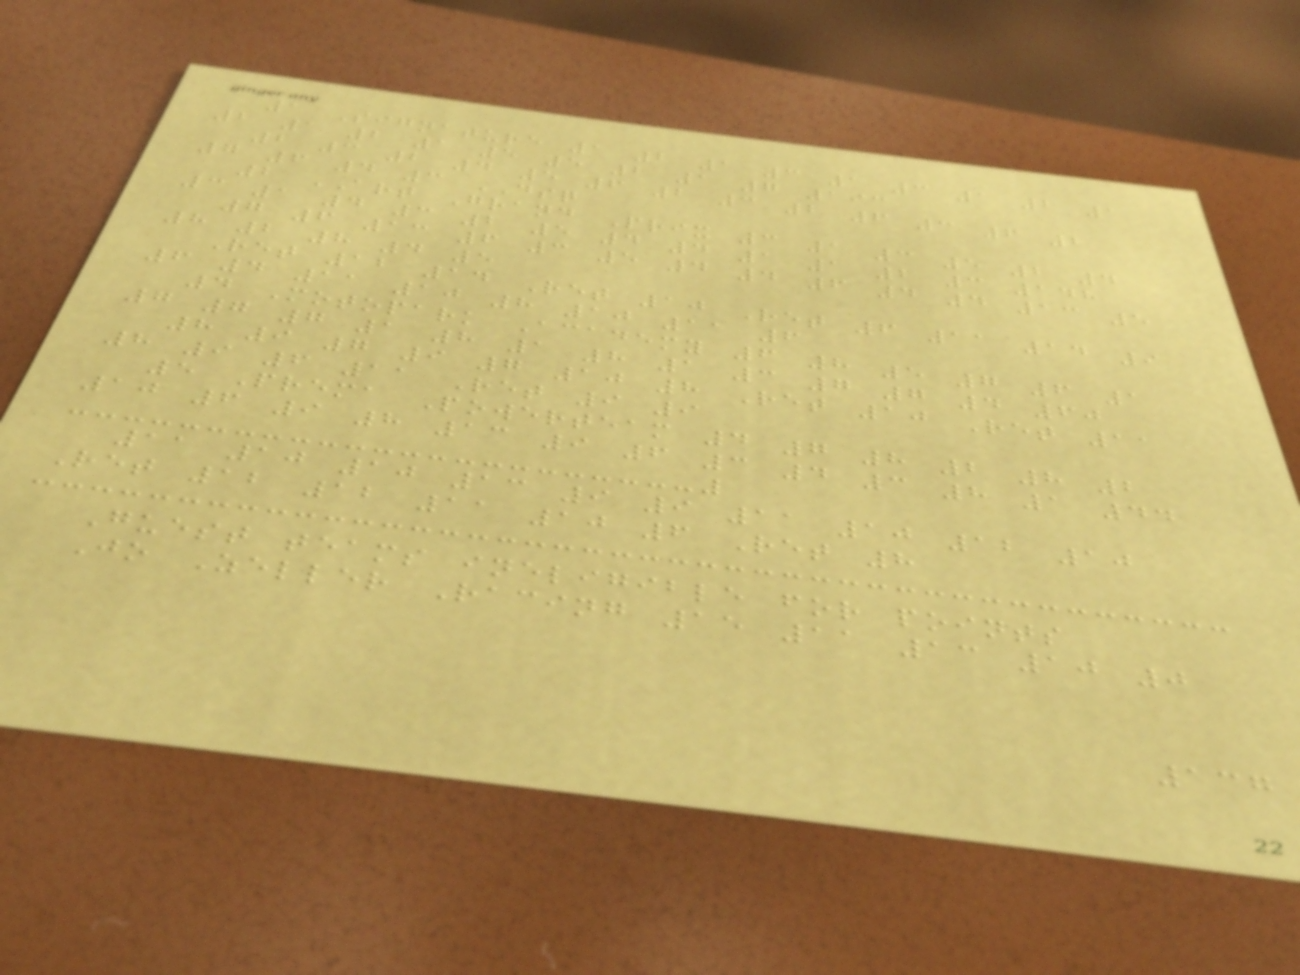1 Signature 1 2 1 3 1 3 1 2 1
2 1 2 1 5 5 2 1 7 193
2 3 2 4 5 6 2 3 2 6 3 6 2
7 6 4 3 DSQ
2 ART Grand Prix 3 1 3 5 2 4
3 1 4 3 2 5 4 4 1 1 2 3 148
7 6 13 6 3 5 4 4 6 4 4 13 5
8 2 8 4 5
Ret 12 14 Ret 10 Ret 6 11 14 9
6 4 11 10 8 10 11 6
4 Motopark Academy 6 8 5 7 6 1
7 7 7 1 8 1 8 1 3 7 7 4 60
8 9 7 9 7 10 8 Ret 10 Ret 11
8 9 6 11 Ret 9 9
5 Prema Powerteam 4 7 8 2 8 2
10 6 9 8 13 9 6 3 4 3 8 1 44
11 10 10 13 9 9 11 10 12 10
Ret 12 12 11 10 6 Ret 8
Guest teams ineligible for points
Jo Zeller Racing 15 11 13 10 0
137
